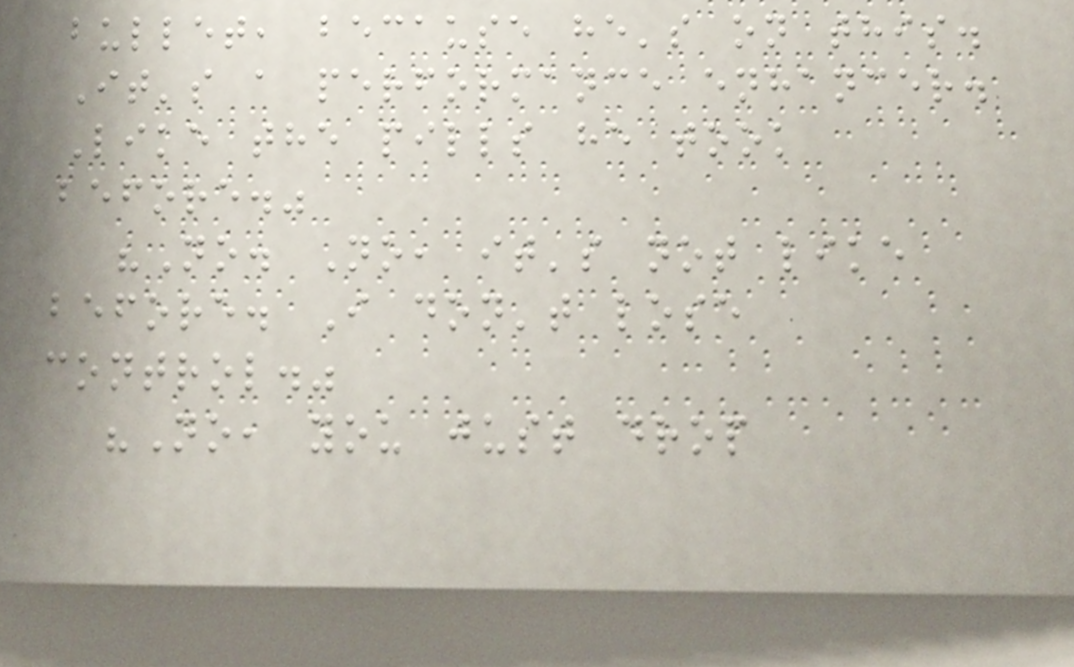bullet, because he's on this.
It's a performance enhancer.
Like the pills he took
before."
"No. No, it's not like
before. I don't lose
control."
"No, you just drop
